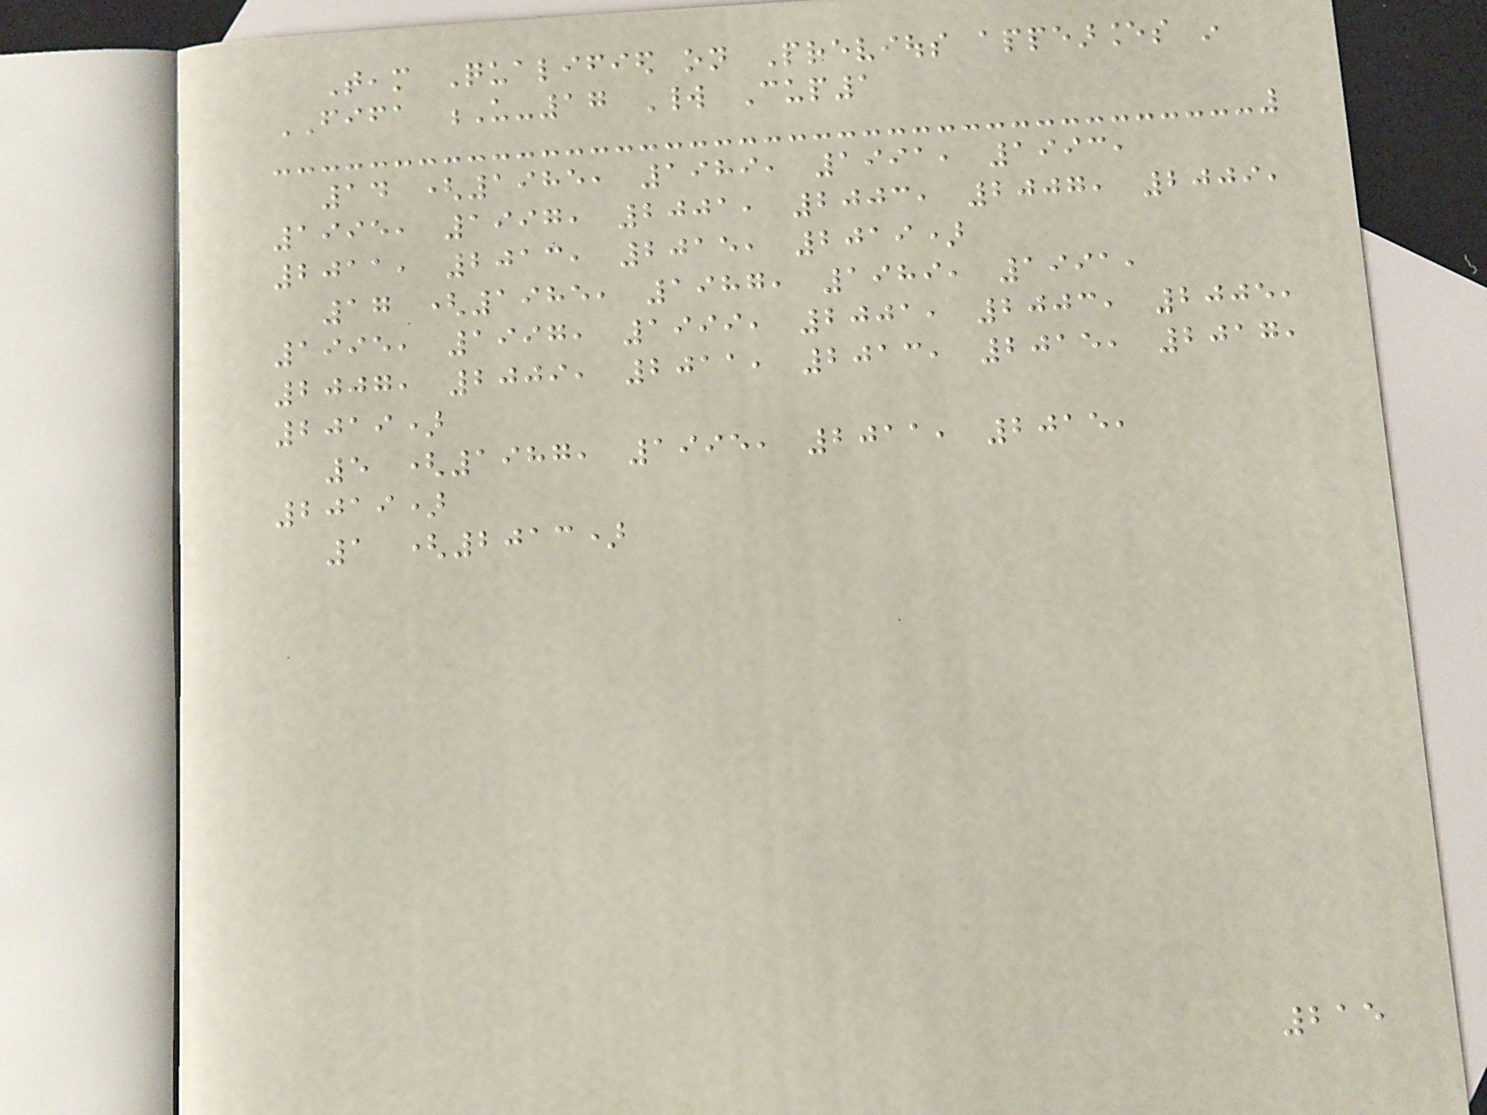Team Qualified on Previous appearances in
FIFA U-17 World Cup1
14 (1985, 1989, 1991, 1993,
1995, 1997, 2001, 2003, 2007, 2009,
2011, 2013, 2015, 2019)
17 (1985, 1987, 1989, 1991,
1995, 1997, 1999, 2001, 2003, 2005,
2007, 2009, 2011, 2013, 2015, 2017,
2019)
5 (1987, 1995, 2011, 2015,
2019)
1 (2013)
215
